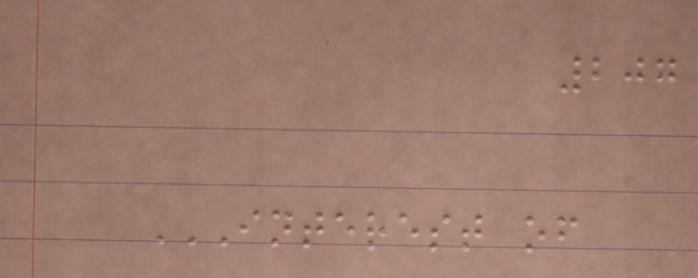207
INTEREST OF
